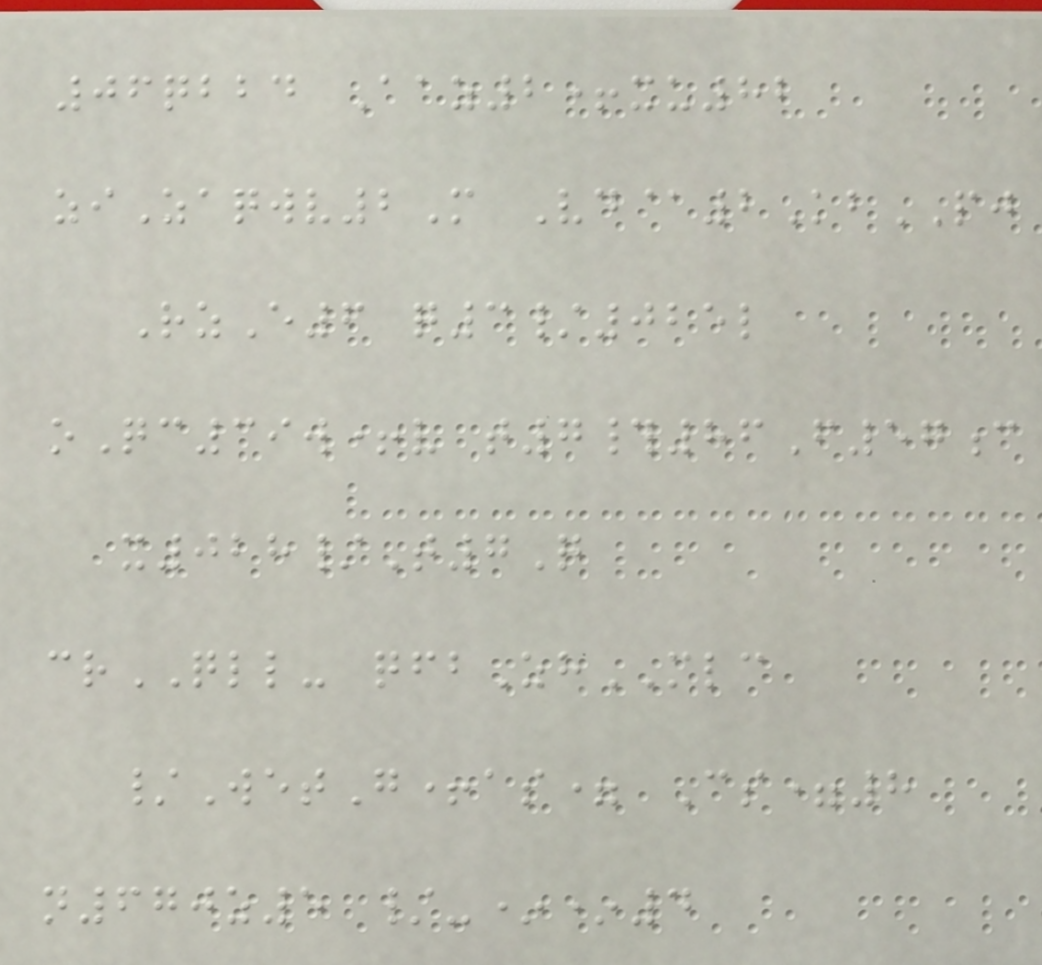06qbbd Aaz2+xu82
ziZaqwv2M Vd@2KbPJ
RzE6 q3/025l
oQc39w+v t7#86F57c
x028/T7Q
crQLL- qfbZhMLC
/WetG+as= Cs=8
n670z5 /-**4
